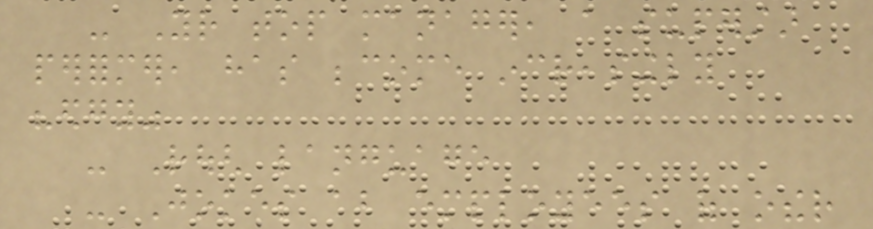- Your top manager, a superstar
performer, has become increasingly
"edgy"
- Rough language
- Jokes about employees of other
